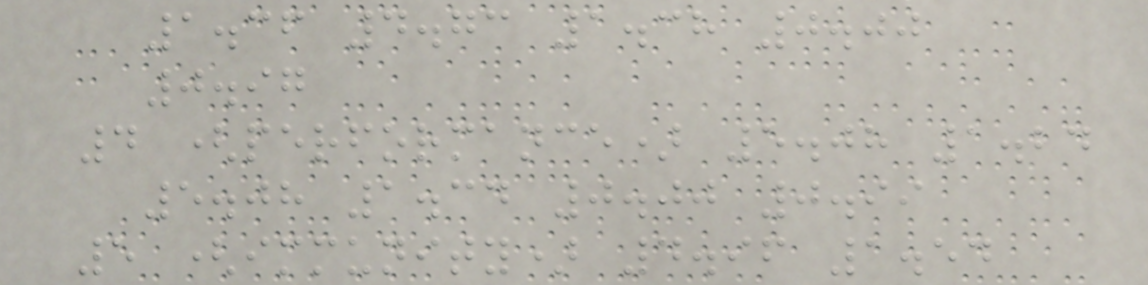1.36 4.73 1.38 0.00
0.97
4 (performance) 5.08 1.24
5.08 1.34 0.00 0.99
5 (immunity) 4.96 1.54
